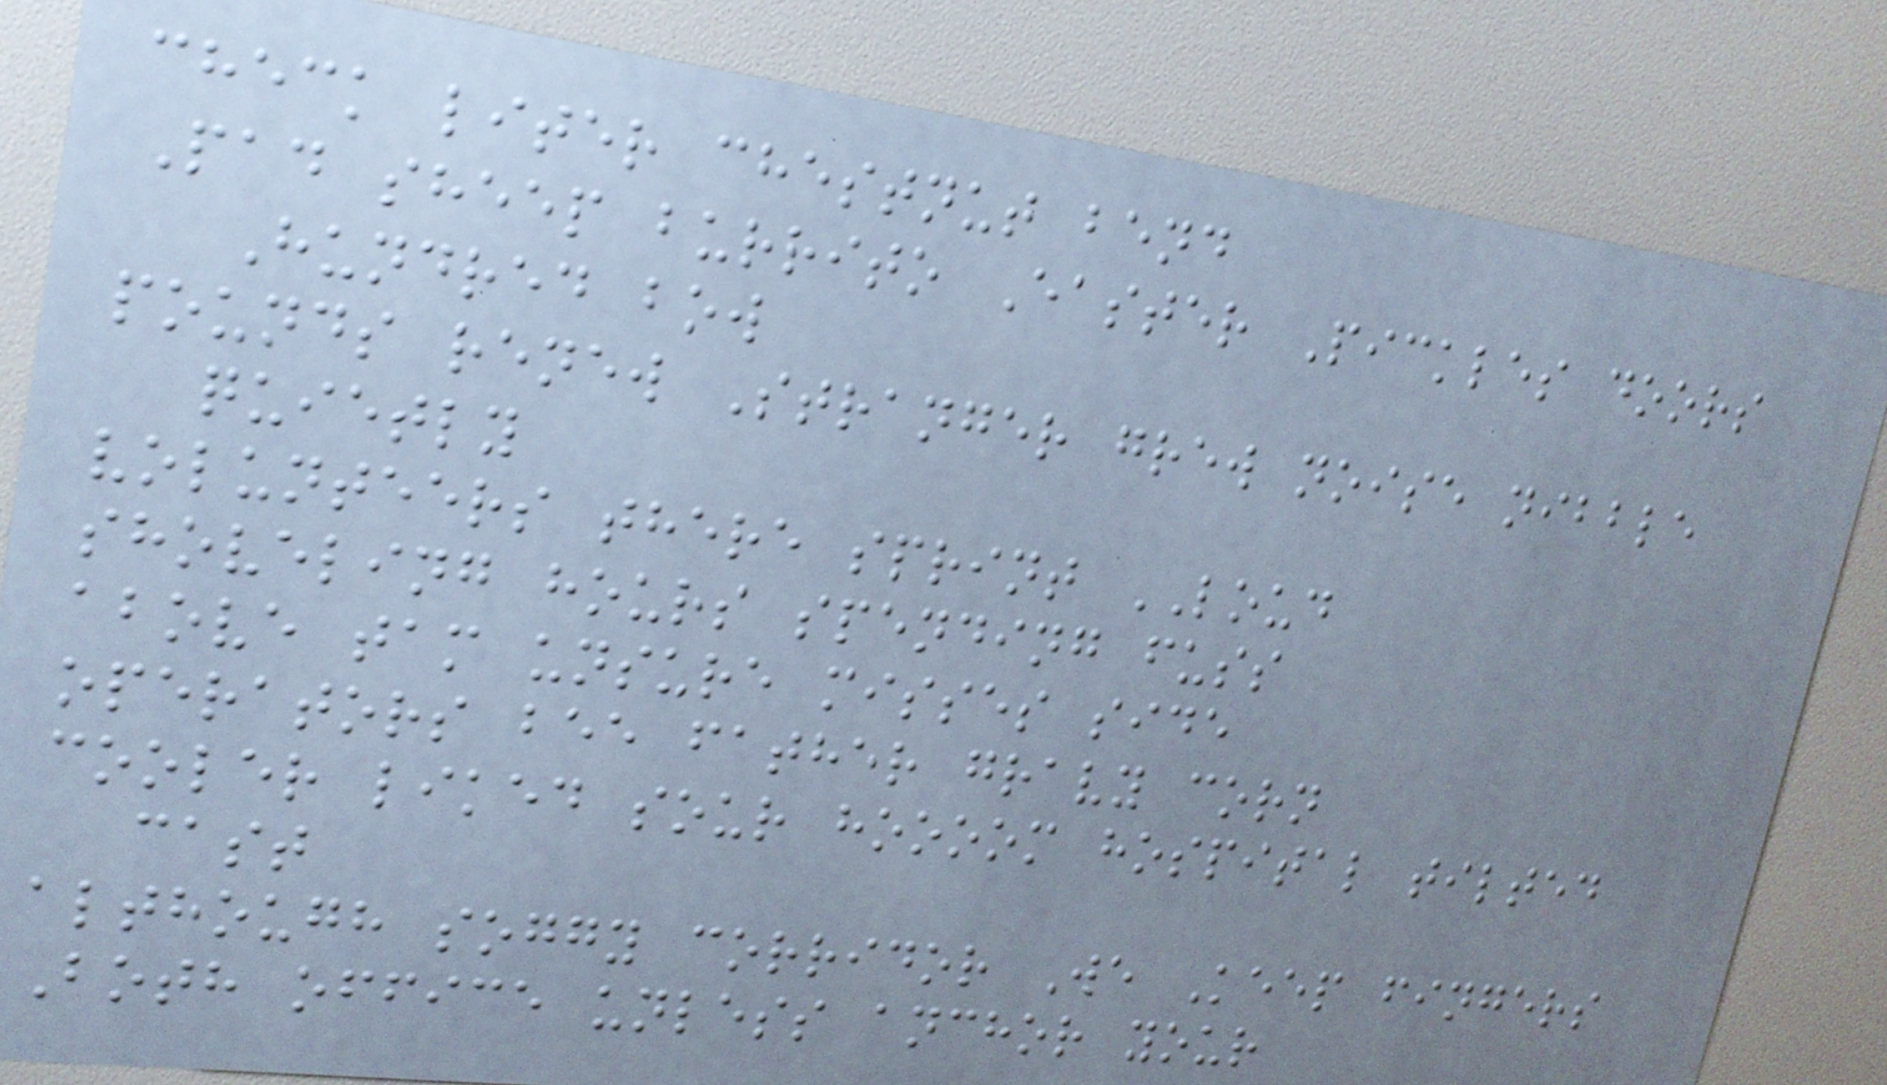check liter chestnut bend
Pad sheep burrito Easter Pickles doors
Hundred bow
pounds renew Stranger grew noise nibble
quietly
volunteers there sprint LOUD
shoveling hours spending fuss
above tam unsure misses side
operators bee father gravy corn
cooler liked sour hoooom hospital tilted
cast
although soggy corridor We Keep fingers
Both office unless anchor your
